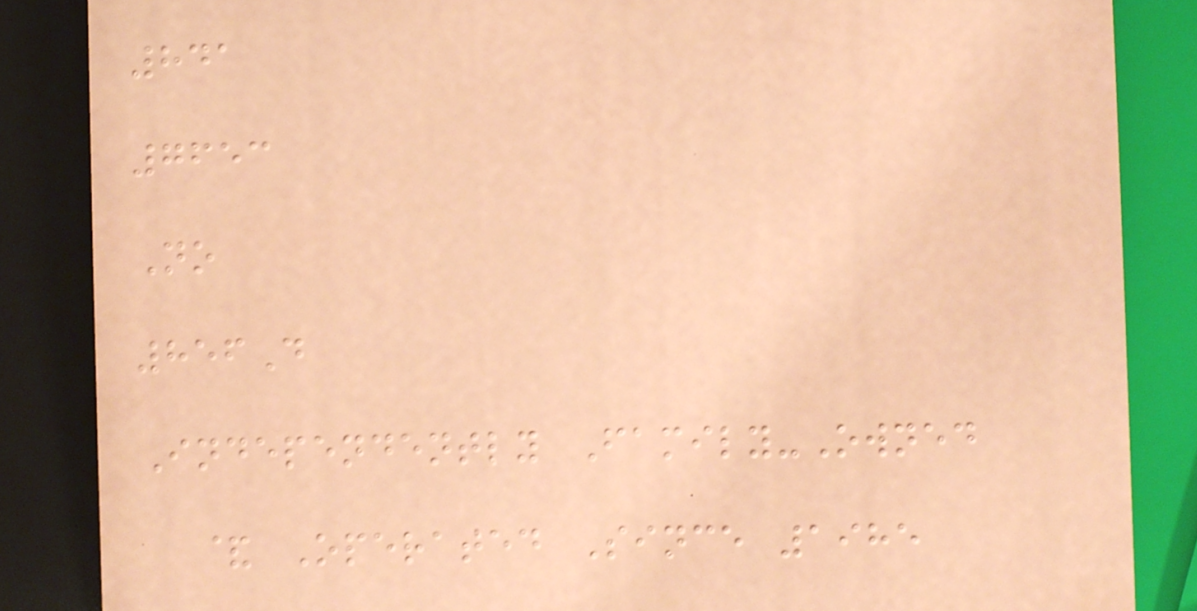841
7653
No
856D
Independently Family-Owned
& Operated Since 1985
